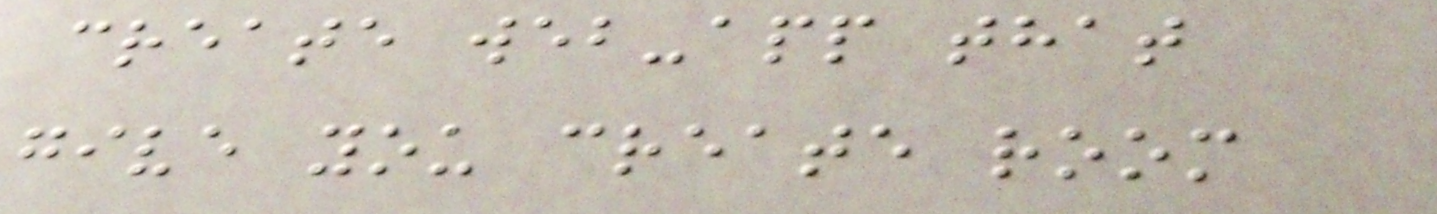create web-app that
give you create room
